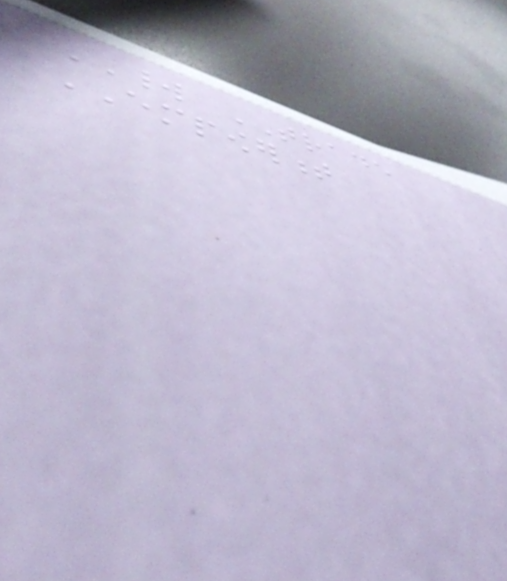WORLD TRADE
EMPOWERMENT
